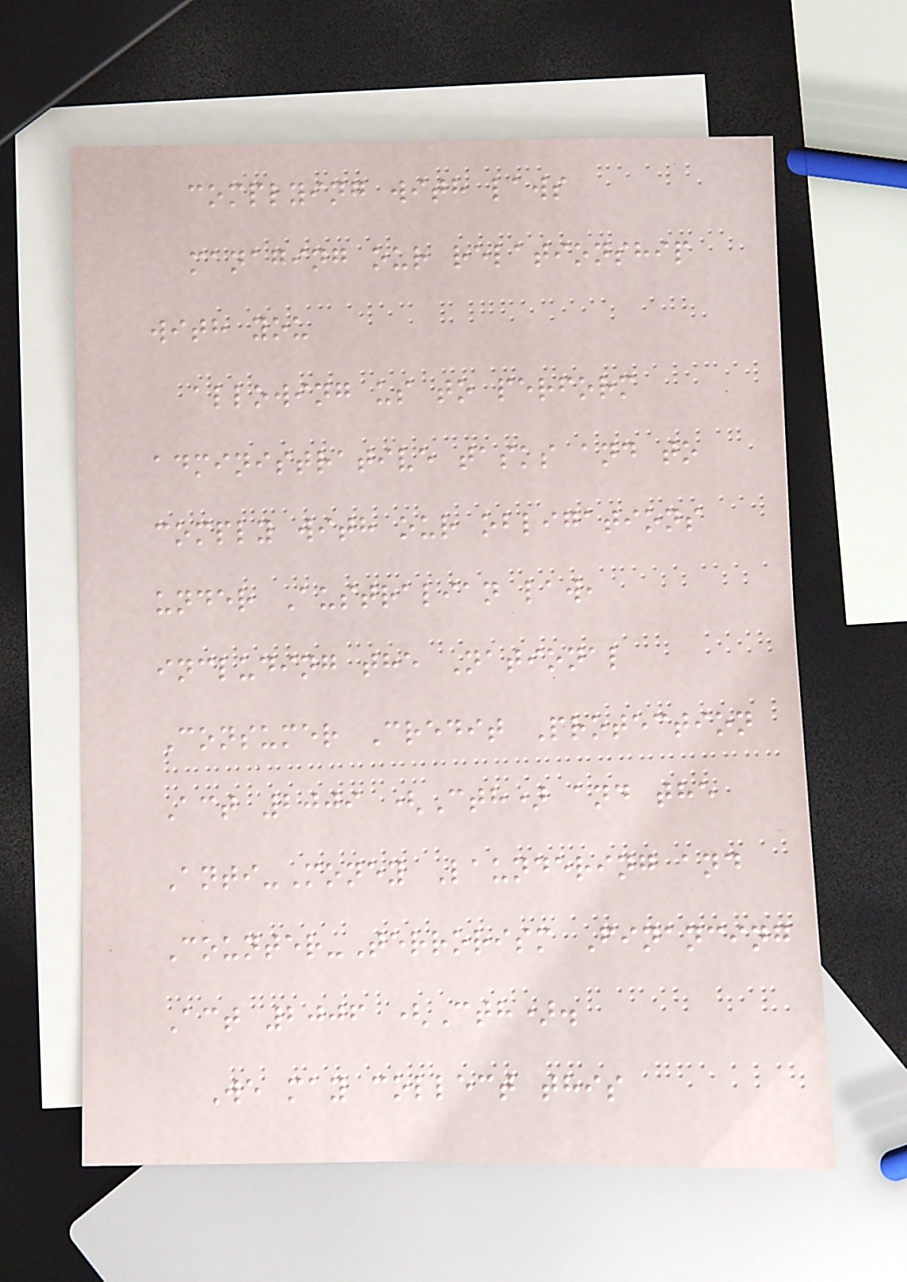complying with laws
managing our relationship
with you
allowing us to perform
administrative tasks and to
comply with our obligations
under Australian law,
including the National
Consumer Credit Protection
Act 2009 (Cth) and the
Anti-Money Laundering and
Counter-Terrorism Financing
Act 2006 (Cth).
We may collect this
